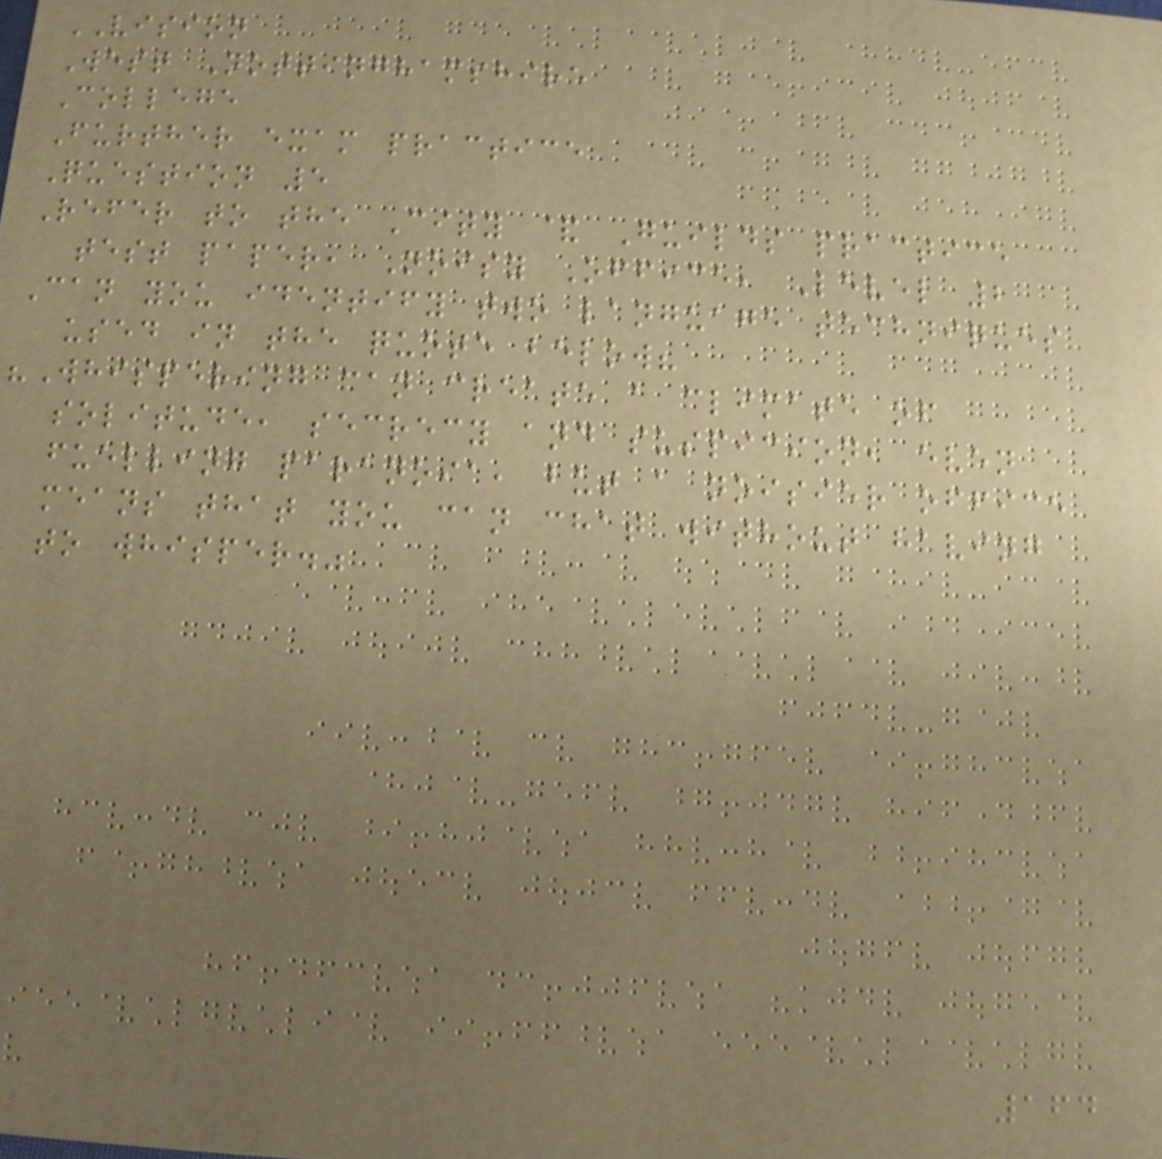VISION
West Nottinghamshire
College
Further exam practice
Question 5
Refer to the City & Guilds practice
test paper, Noisy Office, Level 2
Can you identify two language techniques
used in the quote below?
"Whispering can create a climate of
solitude, secrecy and suspicion, even
fuelling paranoia, but a noisier office
means that you can chat without having
to whisper."
164
